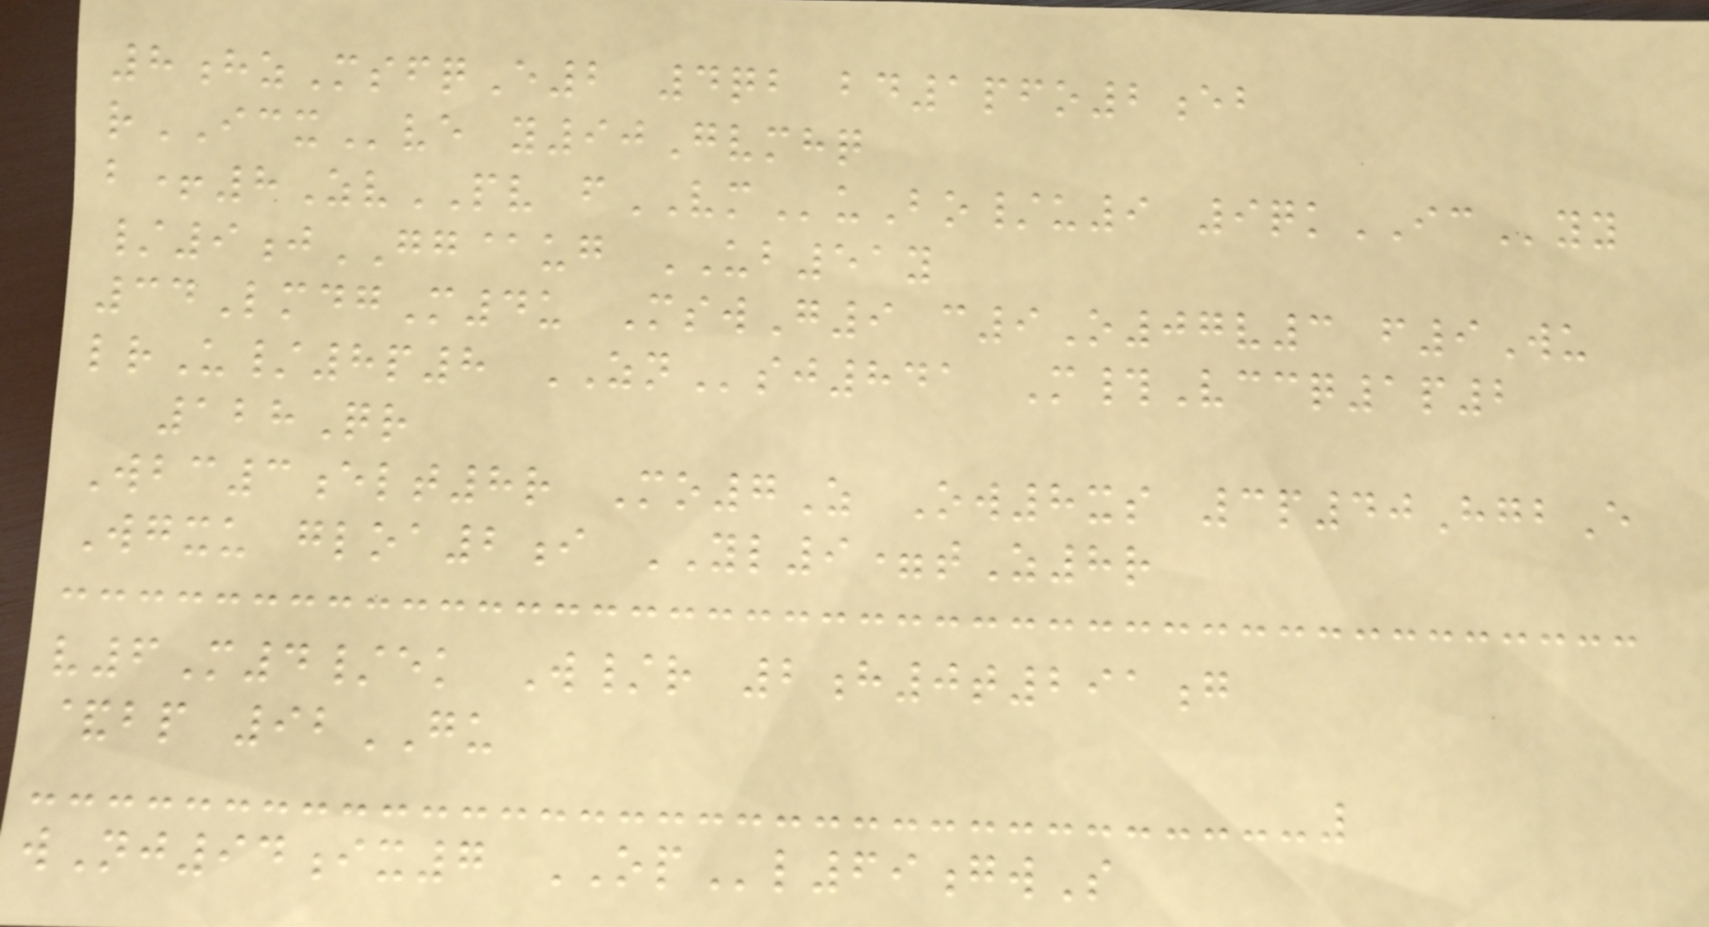8hzMsfqE2 4qb bd1pfo2eb
rICXve y90Gvmhq
b+8ZvPV fVMuBo/u9 9qkICyy
/9jGG@ug UB51y
34LmdgM4u MswG9 c9O07v3 f9Wu
lrU/8p8 ZNsj841 M#Vccq1p2
128Qr
Wbc3elt8r Mo7Z Ow8xs 3p40HgbE
Wgxu gloa2i YL9=tZ8r
v6M4/ek W/r 2h0t291g
&bp 92GU
wNj94ix7 OPl69gwS
